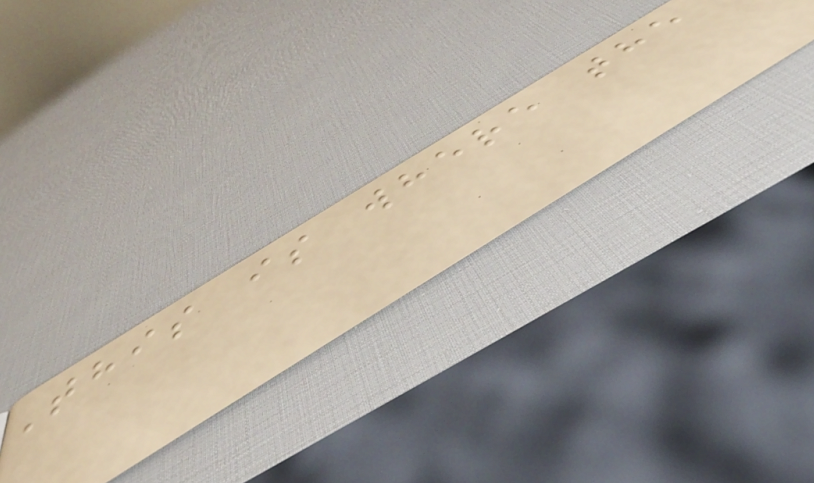This is where the
